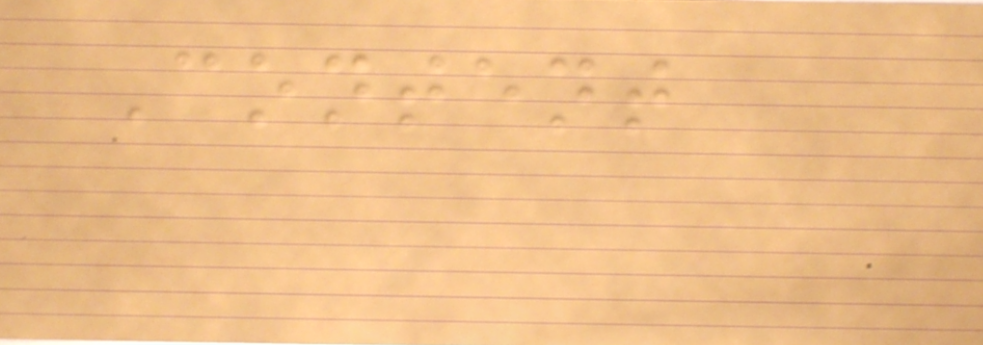Content
